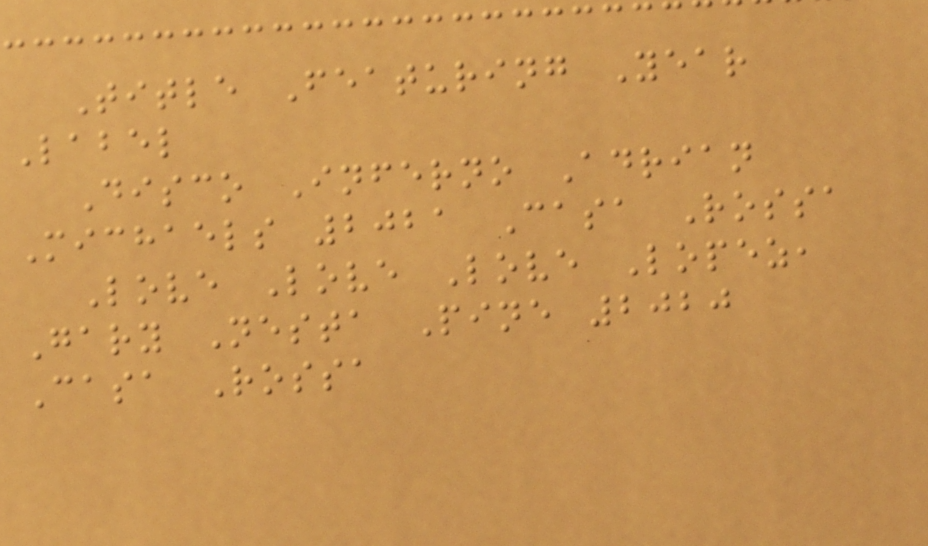Title Featuring Year
Label
Disco Inferno Adrian
Michaels 2021 Casa Rossa
Love Love Love Lopez,
Gary Nesta Pine 2020
Casa Rossa
